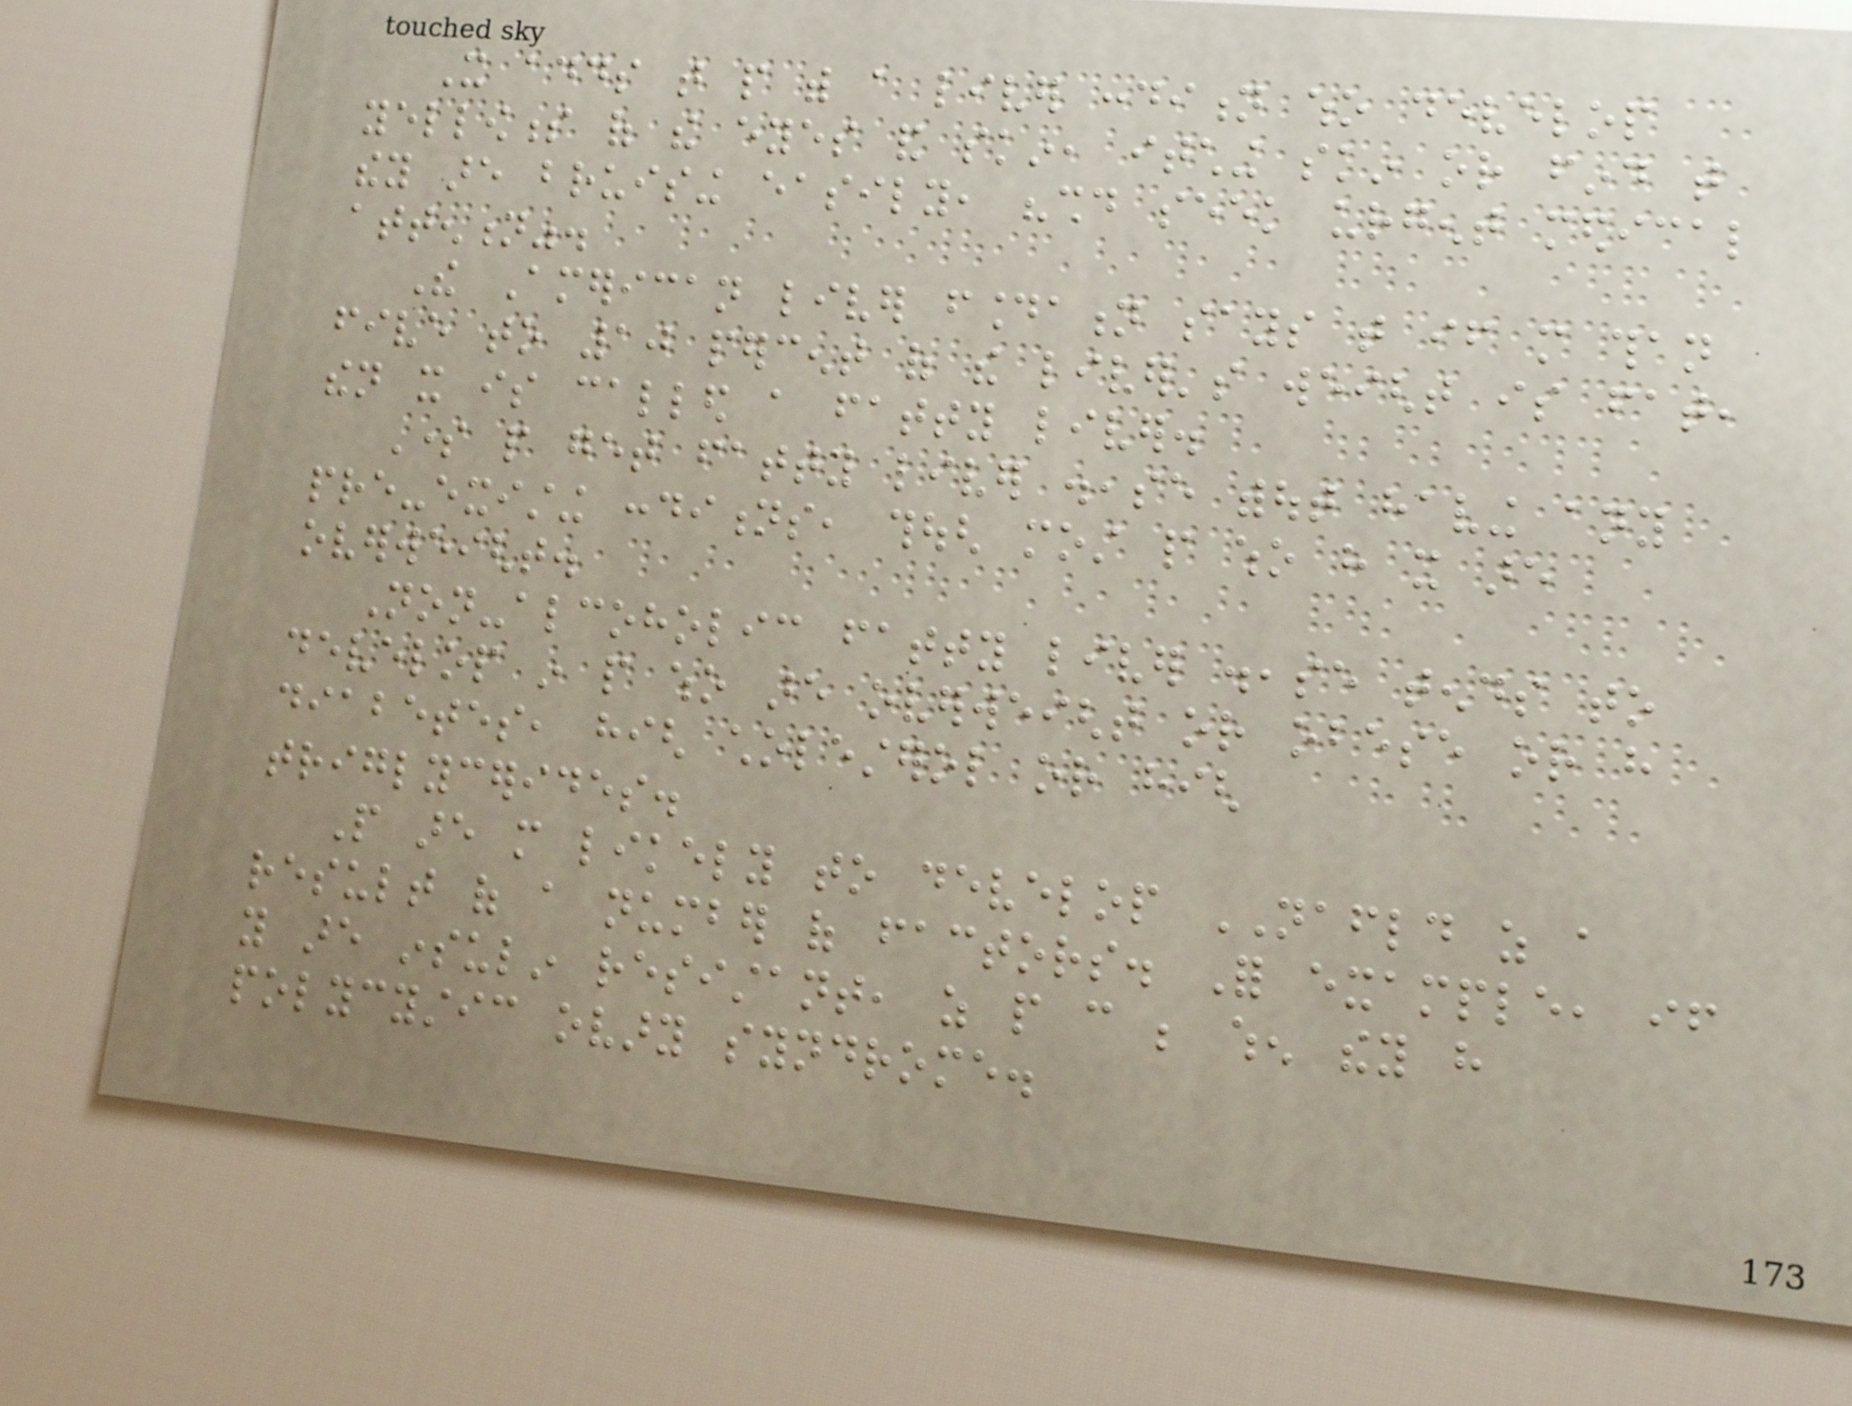It adds that people with a liver condition who develop
yellowness of the eyes and skin, itching skin or find that
they are bruising easily, "should seek urgent medical
attention".
The American liver foundation says that if more than
five to 10 percent of the liver's weight is fat,
then it is called a fatty liver.
Some people get fatty liver disease without having any
pre-existing conditions, though most people who have it are
overweight.
Non-alcoholic fatty liver disease tends to
develop in people who are overweight or obese or have
diabetes, high cholesterol or high
triglycerides.
People are more likely to develop NAFLD as a
result of a number of factors. For example, if
you are insulin resistant, as people can be when they have
polycystic ovary syndrome.
